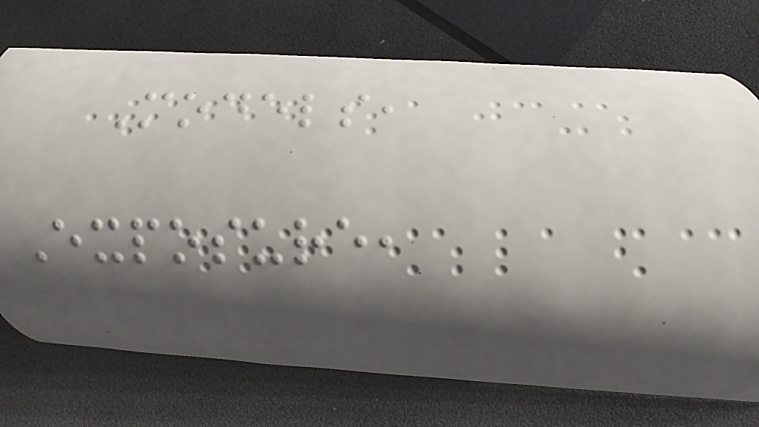Models,
Exposure,
